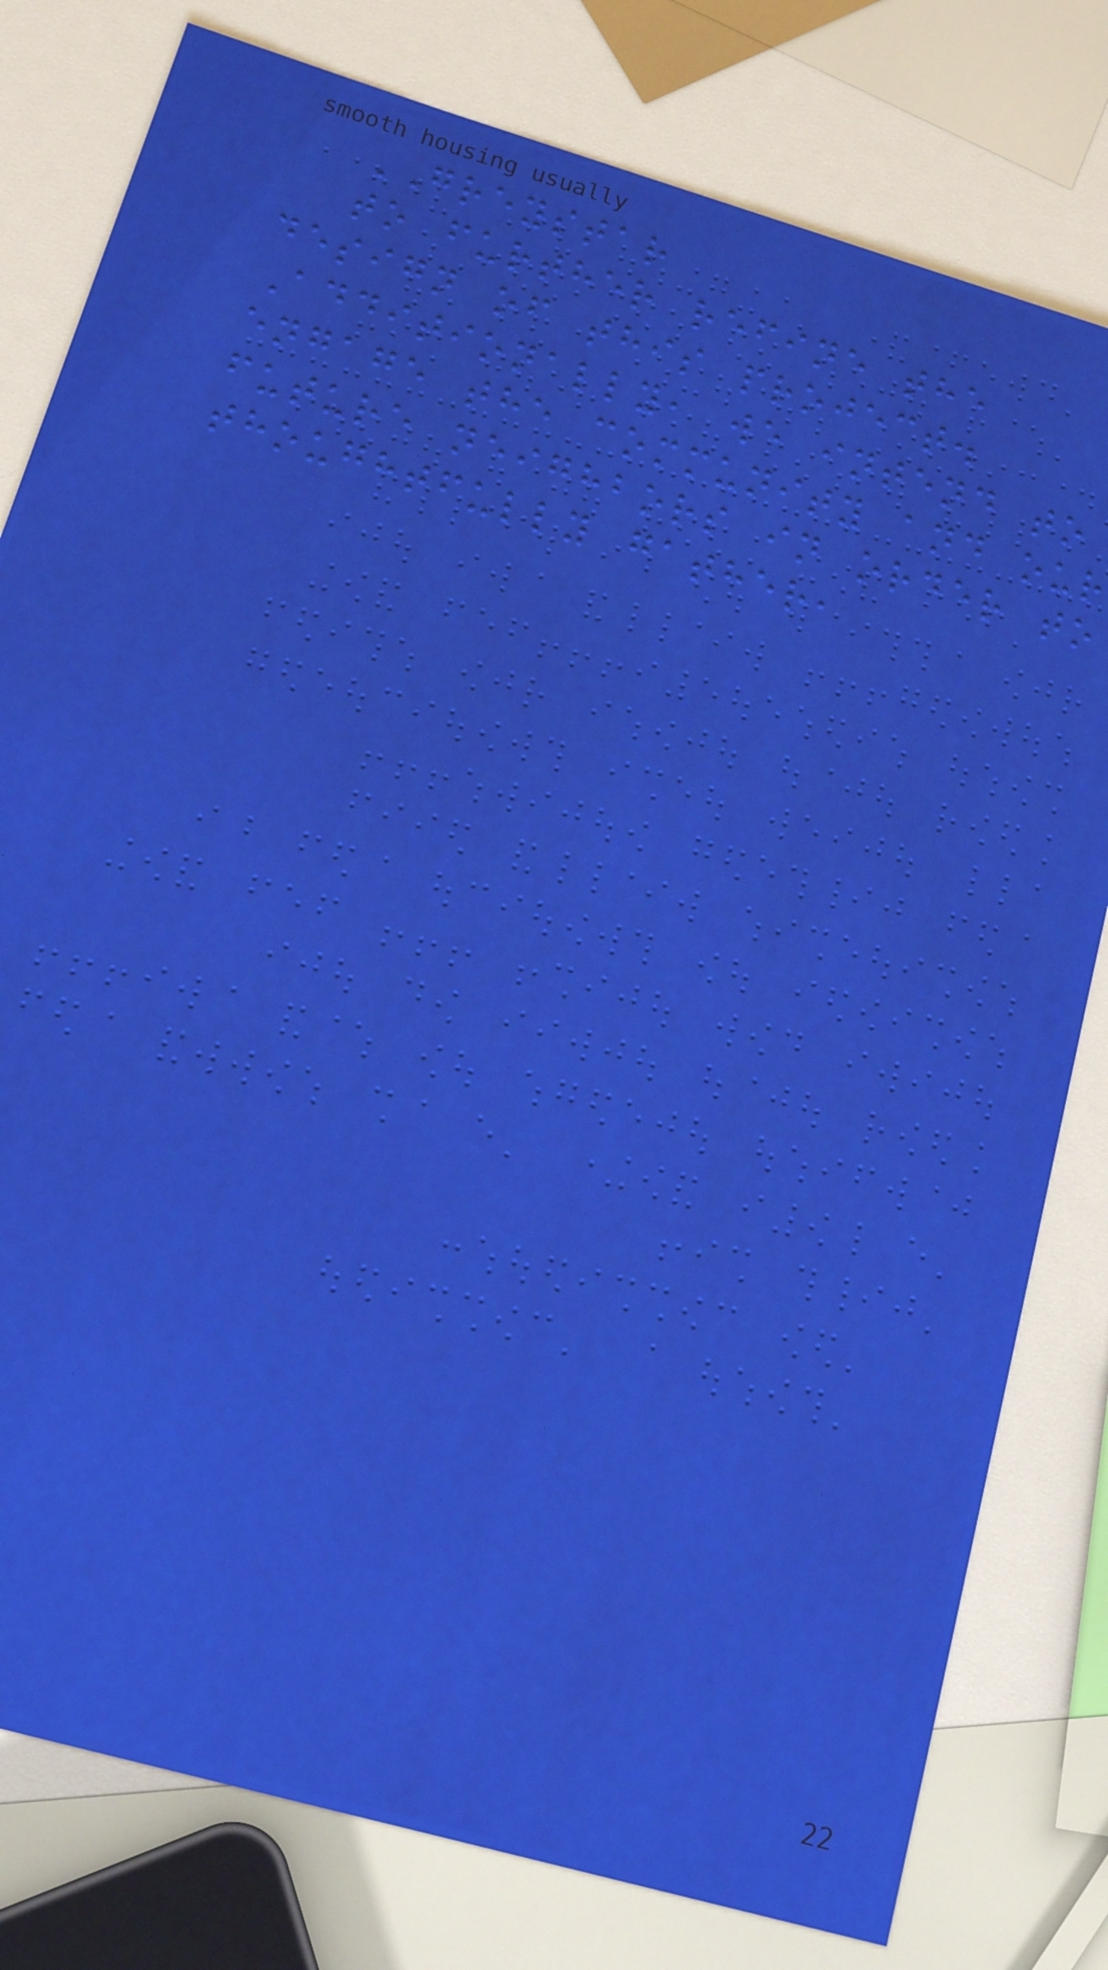GREYSTAR
to further refine the
design of this project.
Additionally, we intend to
engage the community and our
future neighbors in order to
thoughtfully gather,
